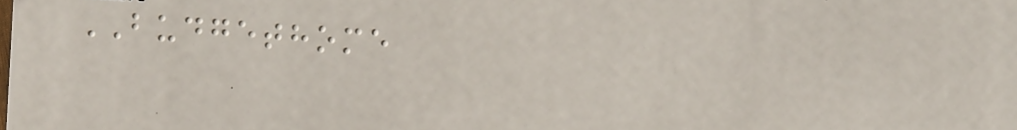BUDGETHOME
